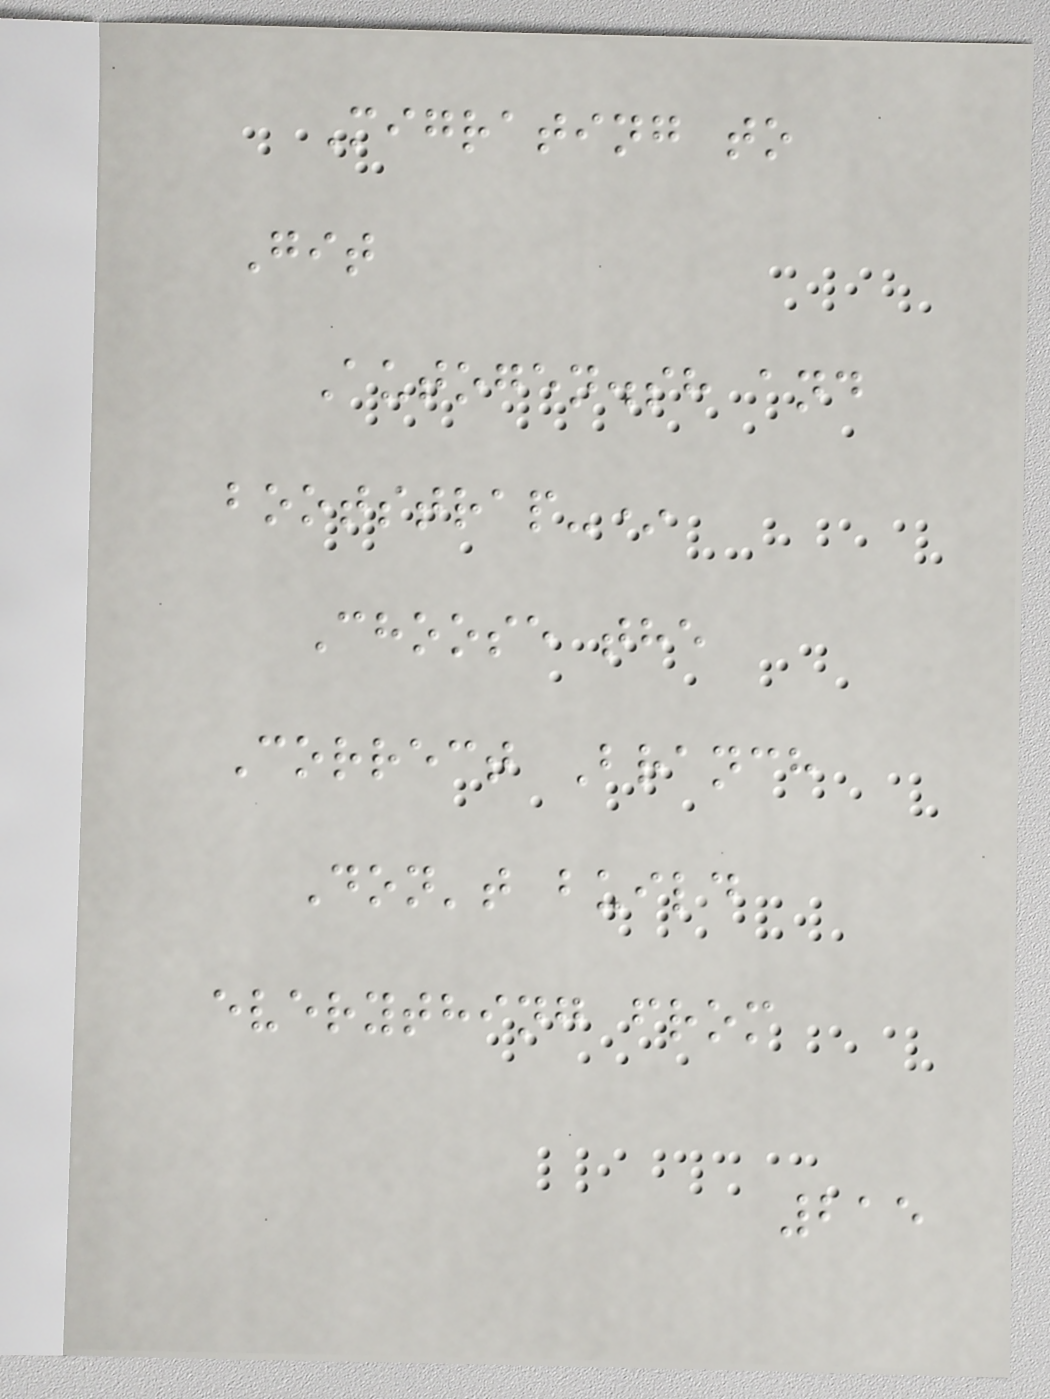Migrating to
Git
Autogen.sh and
bootstrap-*
Choose the
Correct Branch
Don't build
everything from
215
